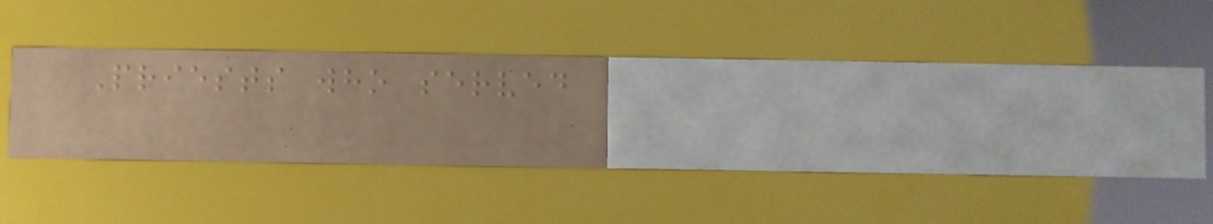Priests who served
